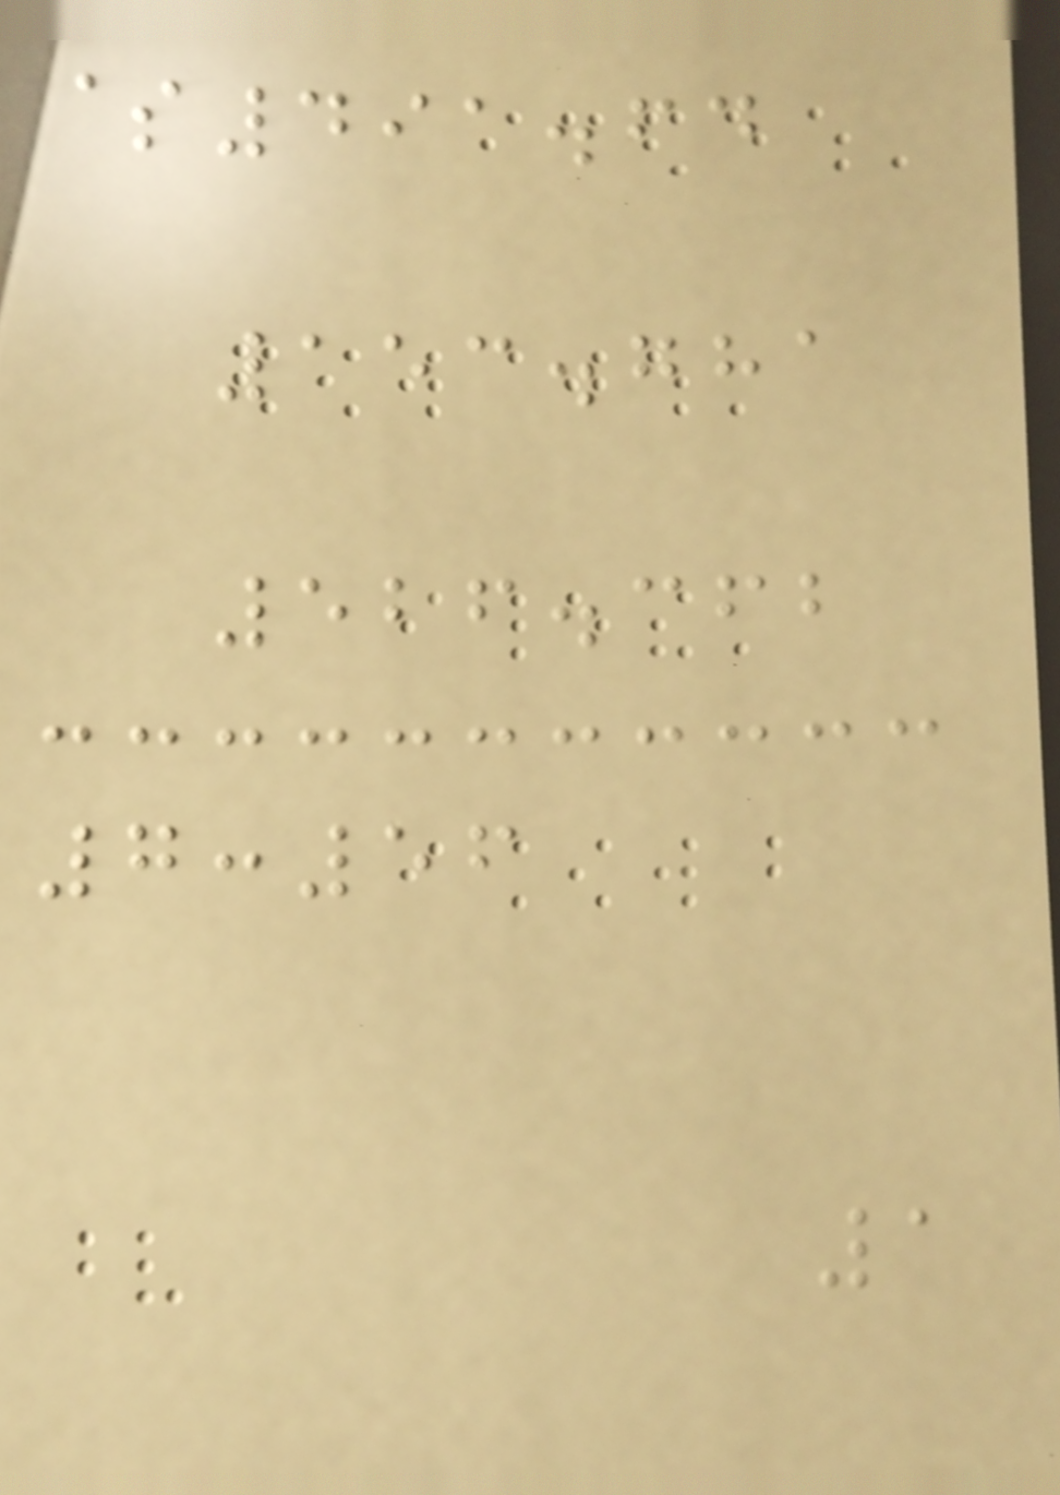$491.64
153.781
526.362
7:56
1
